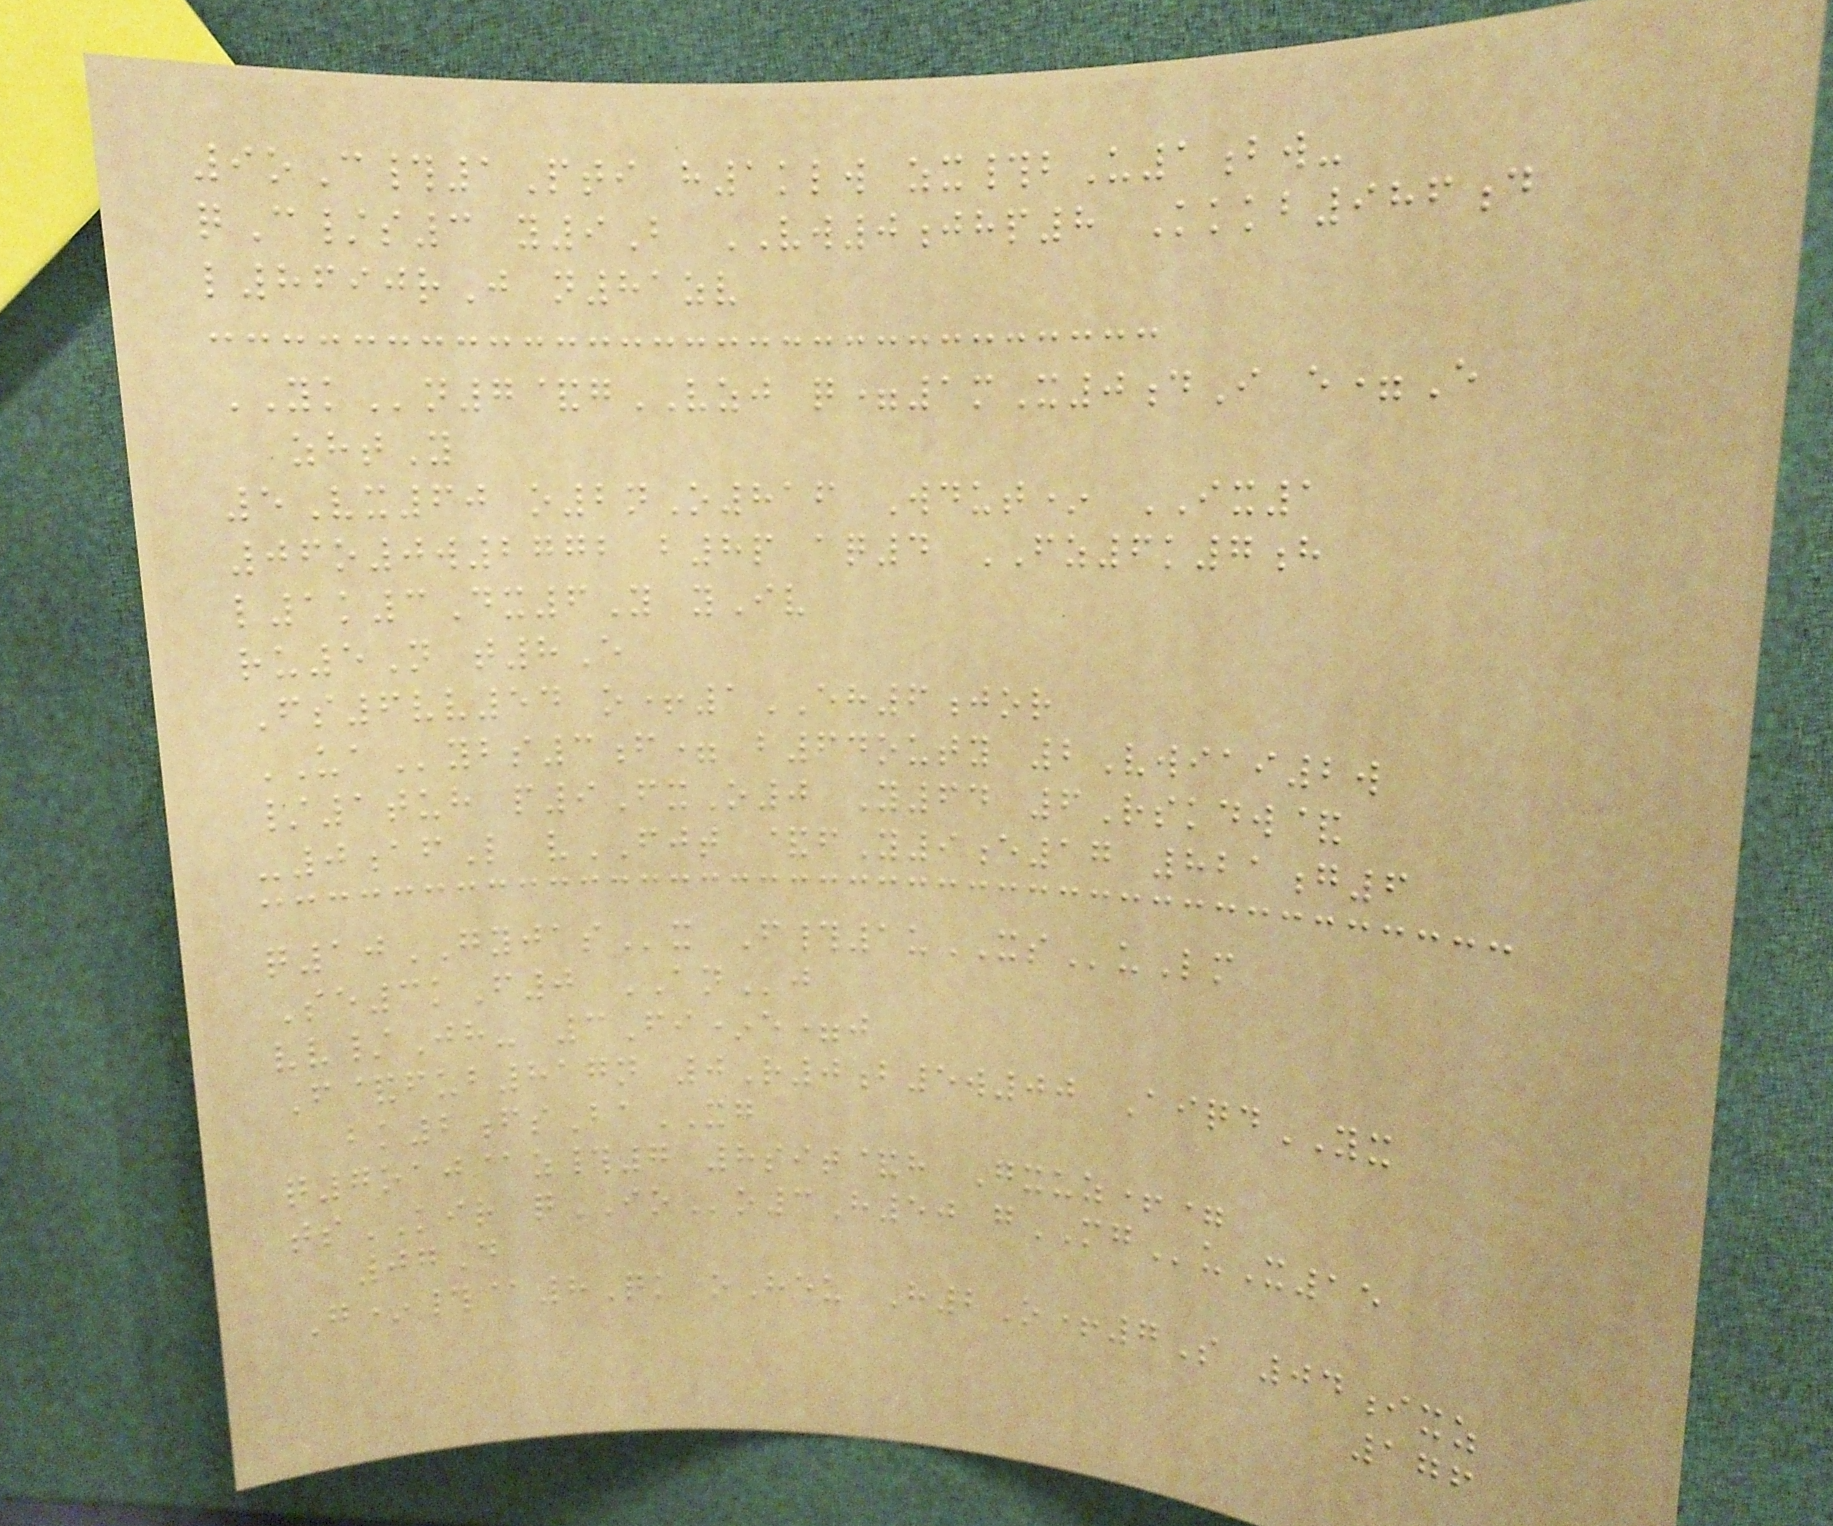9oC#1Pti h1klw zx#bU1bw-
qC/s3 y9B VW0jhp8 Kkkb986d
l8690rJ n81zv
YKn7&gVZJ q=1mX0dI e=E
zhtY
5Vx60 o2nO816 Wdut* IX1
06o0w2772 b8p aq4 FZ6k7h
l1k3Dx6Y yIv
ru5N t8E
Fs6vv54 o+1EH6jor
UAybs3f= b64outy 2Vwiai2w
/1tuh p9FxO0 Y64 6Rskdw&
-0afL vFJT &fY9e17 821g6
q10GYJASx F#1uXSuLm
Se3kF0 ANj
vv/Jh- 3Fi*e=j
F&fub817n 0R0b5w00 AiqdYX
bk2fsBaXG
q7oaj@z#7 8sit&h Gxuz+=
tsKIR qIOo3H50 gMGuX15
07D
G*#@8Qk oHeu H2O+7S 04ixz
176
